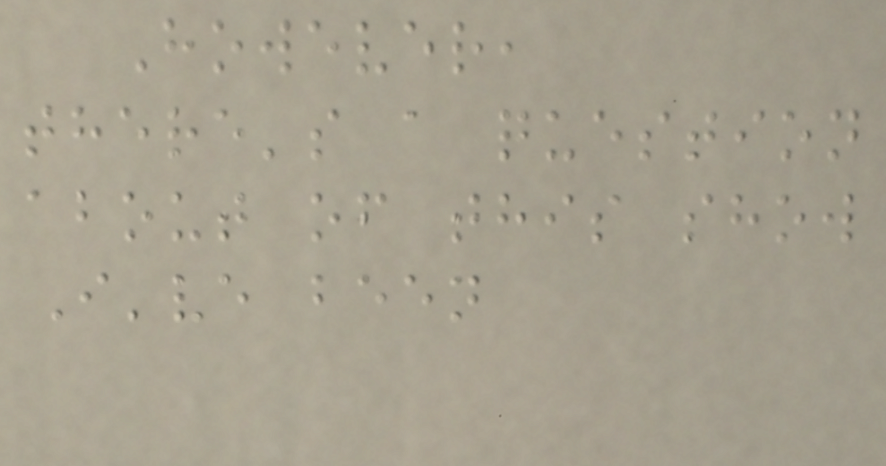However,
there's a question
about of this show
I've been
